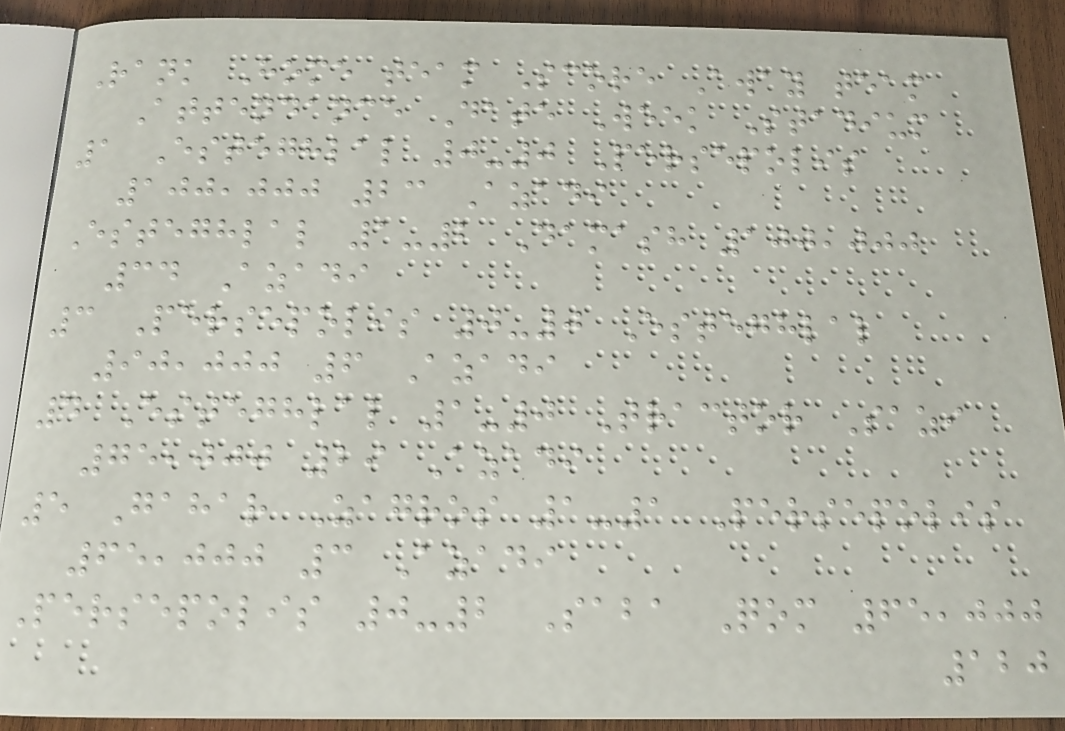Rank Home team Score Away team
Attendance Date Week Stadium
1 Esteghlal 0-0 Persepolis
100,000 23 Azadi
Esteghlal 1-2 Damash 100,000
34 Azadi
3 Persepolis 0-0 Esteghlal
90,000 6 Azadi
4 Esteghlal 1-0 Tractor Sazi
75,000 29 Azadi
5 Gahar Zagros 1-1 Persepolis
65,000 3 Azadi
Persepolis 0-2 Saba Qom 65,000
120
